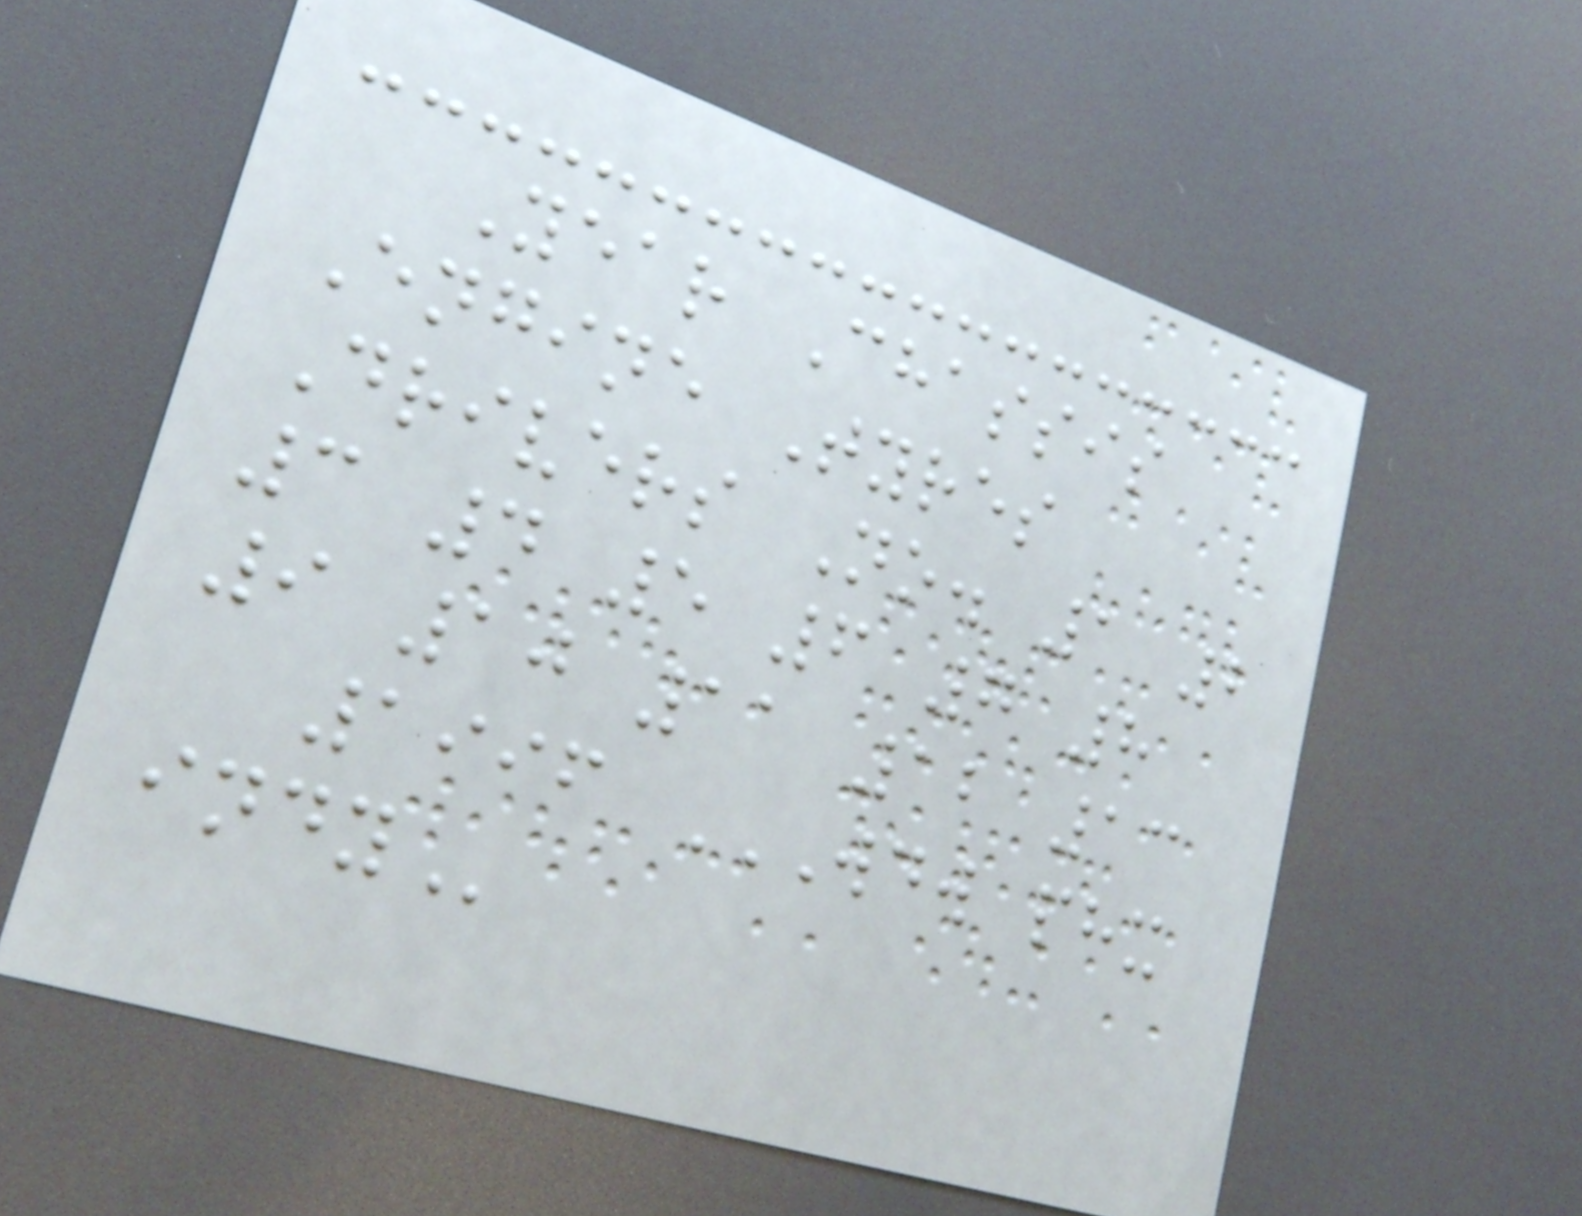Year Chassis
Engine Tyres
Drivers No. 1 2
3 4 5 6 7 8
9 10 11 12 13
1996 WDW PHX
INDY
